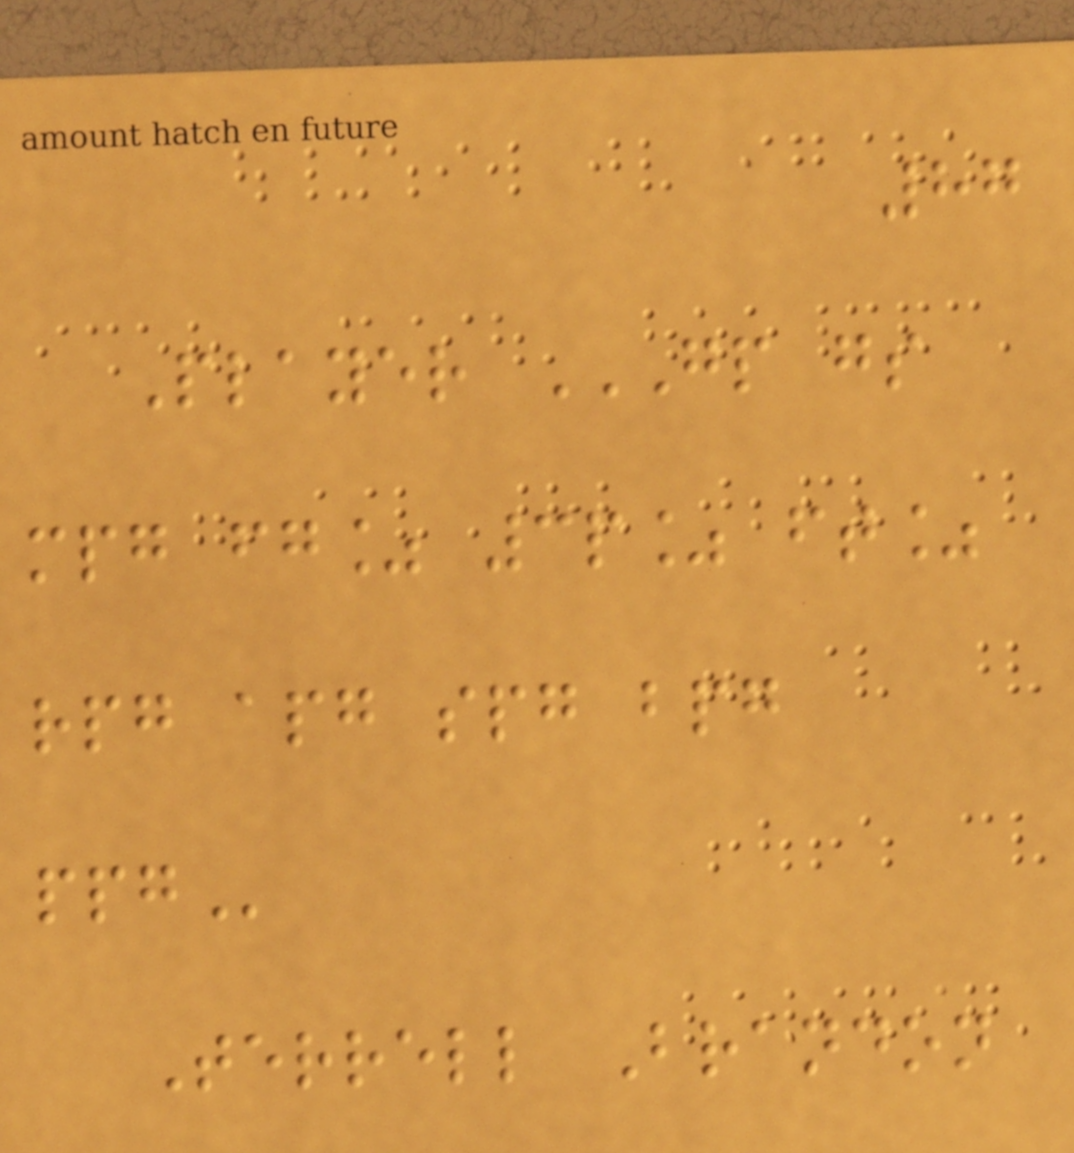87
Player GP GS
MPG FG% 3P% FT%
RPG APG SPG BPG
PPG
Terrell Brandon
